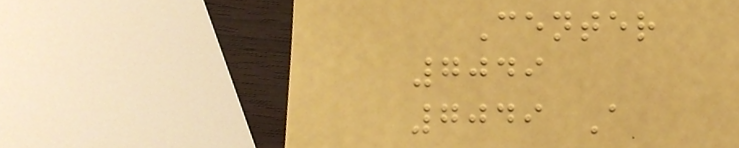Center
7049
7049 A
